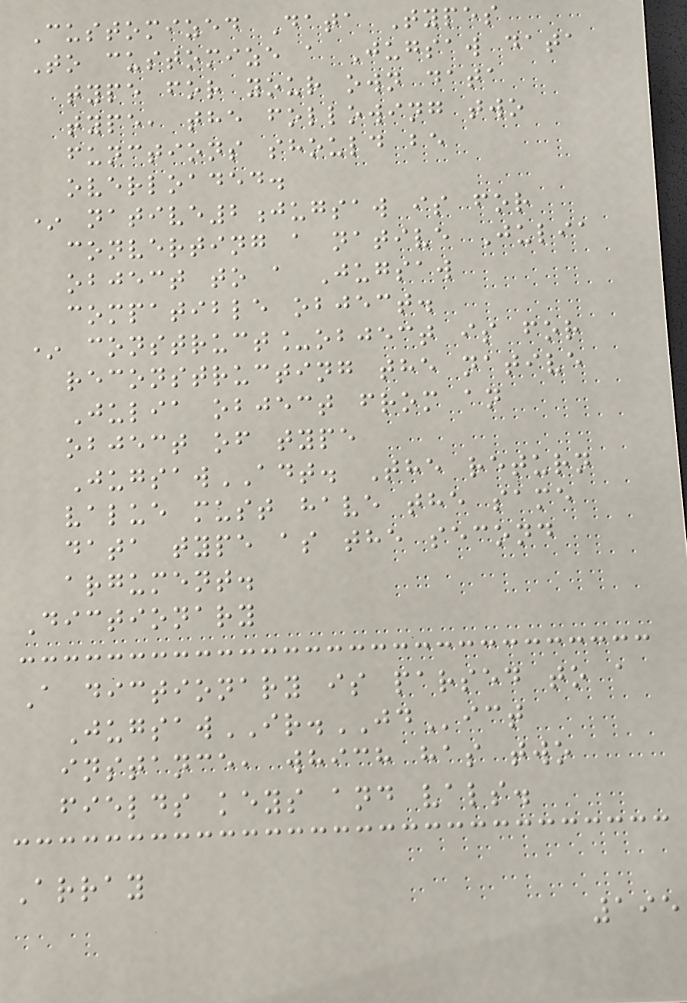Customized Data Types
To customize a Jugsaw data
type for your own data
type, the following two
functions should be
overloaded.
* native2jugsaw is for
converting a native Julia
object to a Jugsaw
compatible object.
* construct_object is for
reconstructing the native
Julia object from an
object of type
JugsawADT. The return
value must have the same
data type as the second
argument.
Dictionary
A dictionary is parsed to a
JugsawIR.JDict
instance, which has two
fields keys and vals.
Array
195
